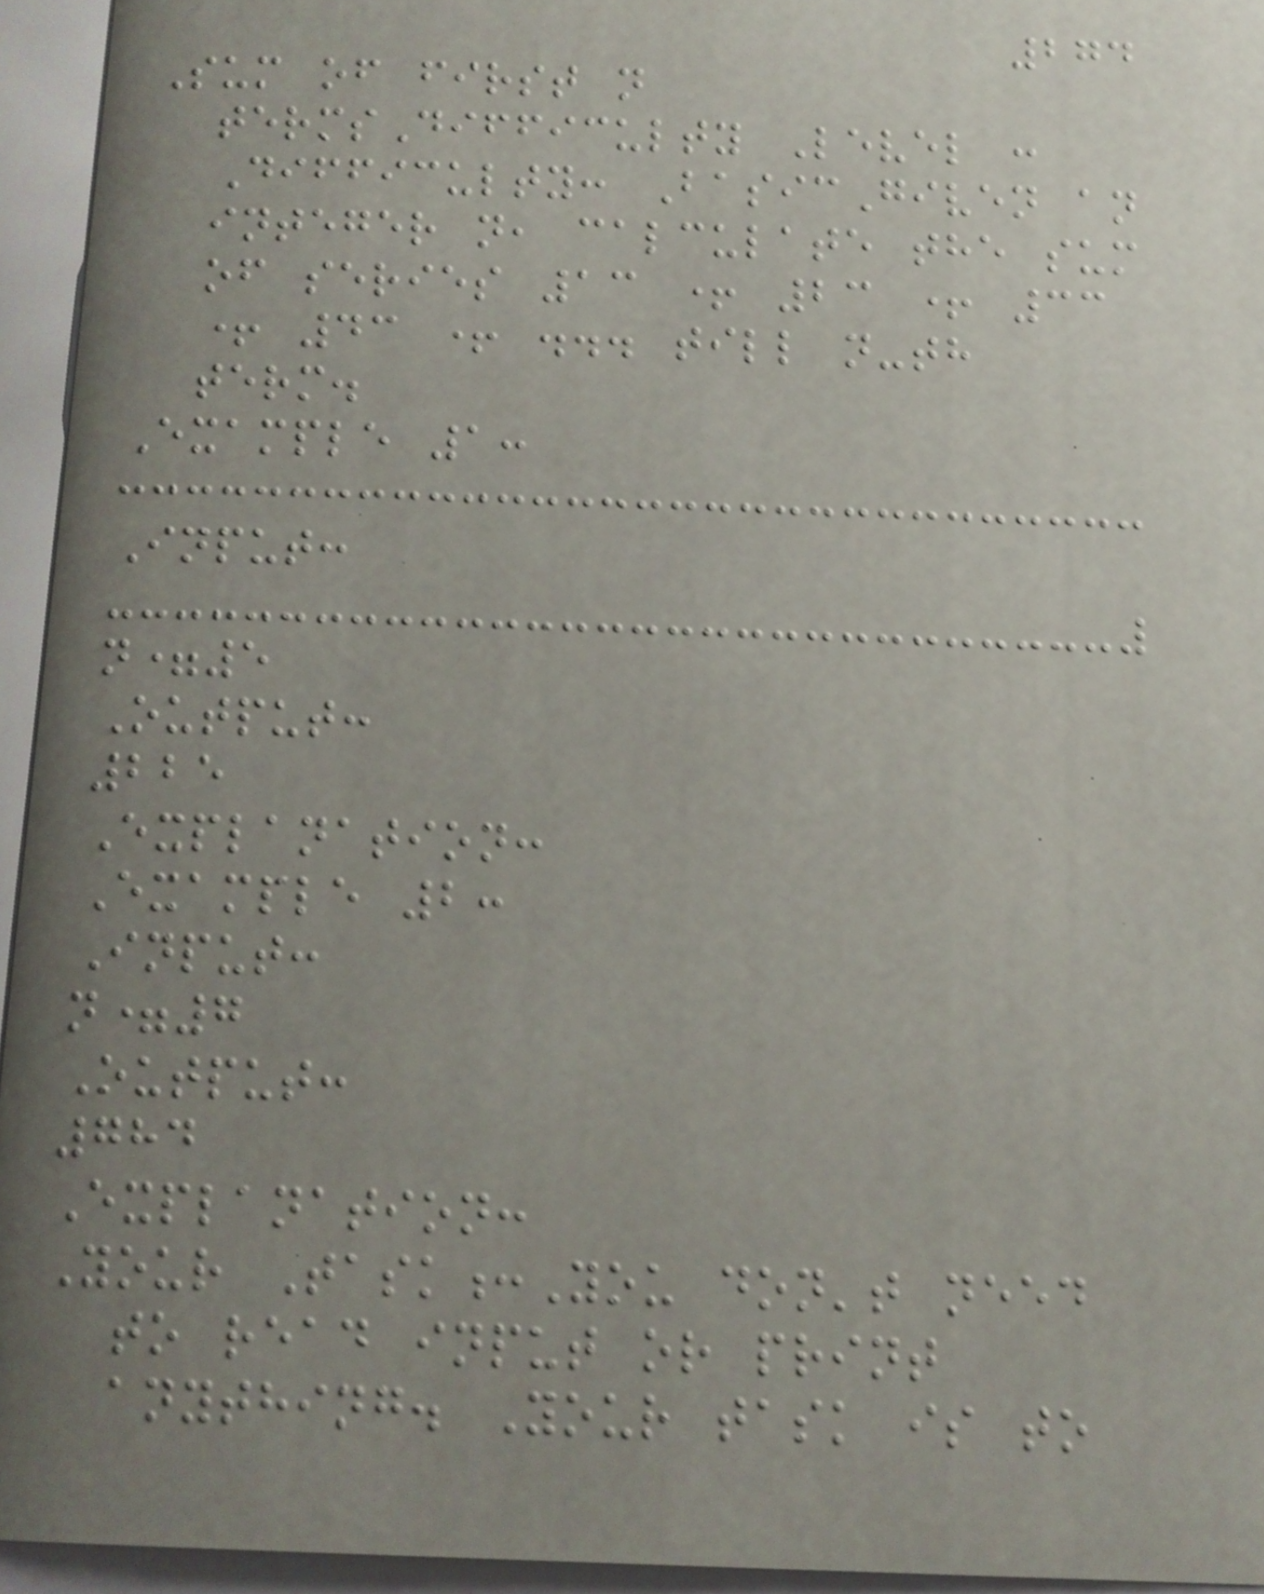274
Sum of first n
termsDifficulty Level :
Difficulty: BasicGiven an
integer n, calculate the sum
of series 13 + 23 + 33
+ 43 + ... till n-th
term.
Example 1:
Input:
n=5
Output:
225
Explanation:
Example 2:
Input:
n=7
Output:
784
Explanation:
Your Task:You don't need
to read input or print
anything. Your task is to
